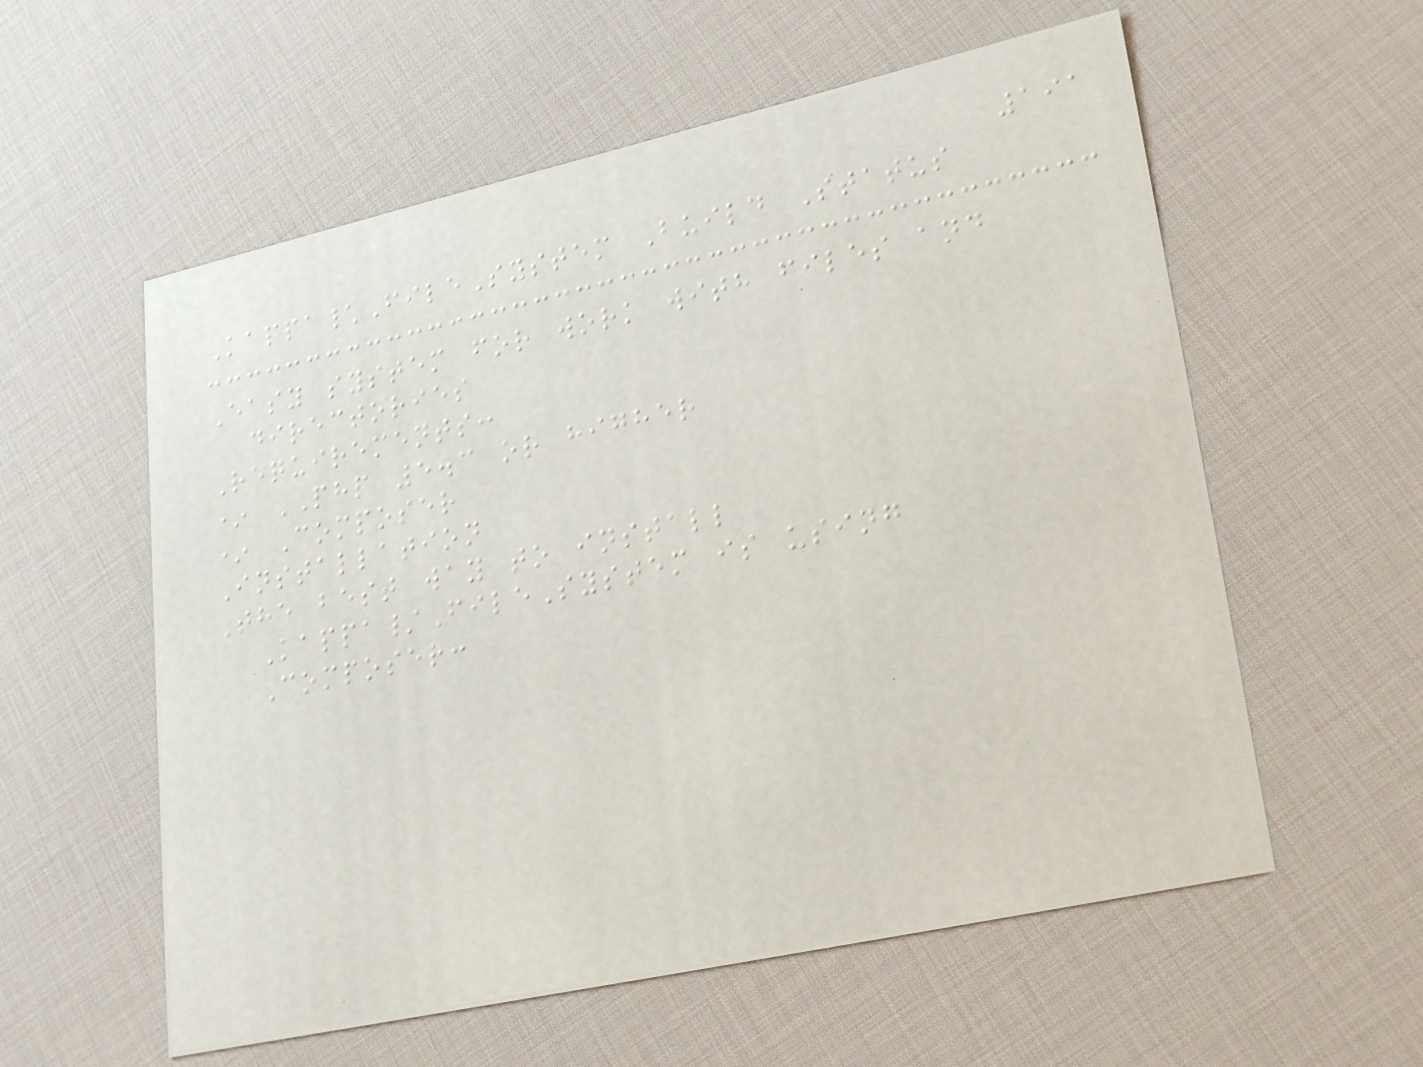191
Kappa\FileSystem Build Status
Easy system for work with files and
directories
Requirements:
* PHP 5.3 or higher
* Composer
Installation
The best way to install
Kappa/FileSystem is using
Composer:
